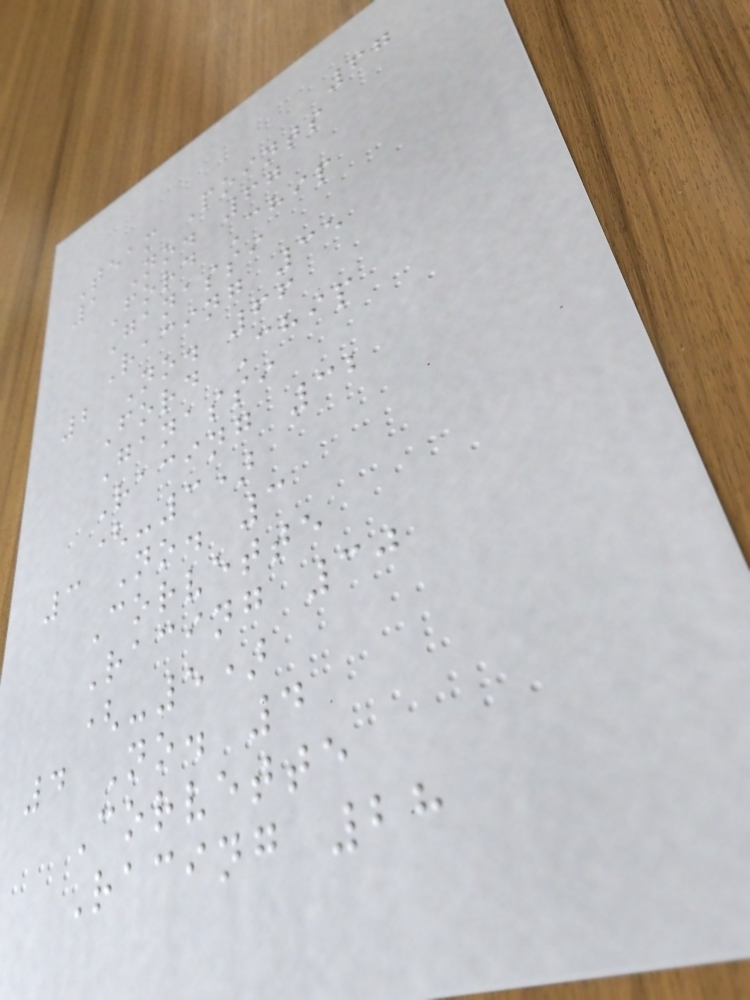67
Team Points
1 No. 67
Ford Chip
Ganassi
Racing 35
2 No. 66
Ford Chip
Ganassi
Racing 32
(-3)
3 No. 3
Corvette
Racing 30
(-5)
4 No. 4
Corvette
Racing 28
